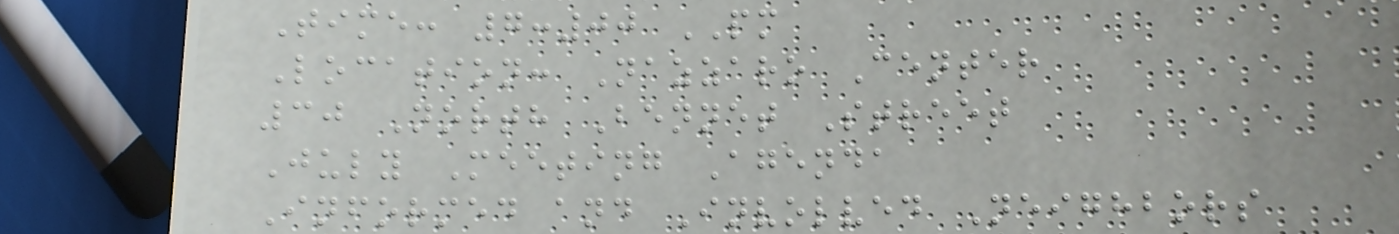Time: 7:00 PM
Location: Nazzaro Center
30 North Bennet Street
July Meeting Agenda
Informed and Involved Neighbors
